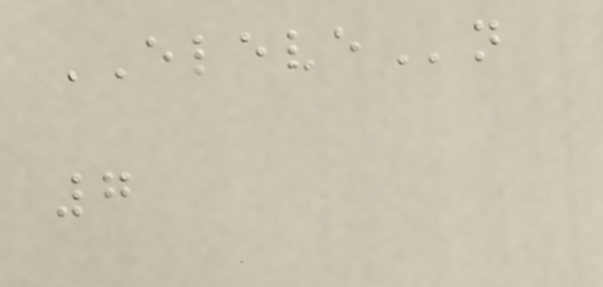ELEVEn
7
